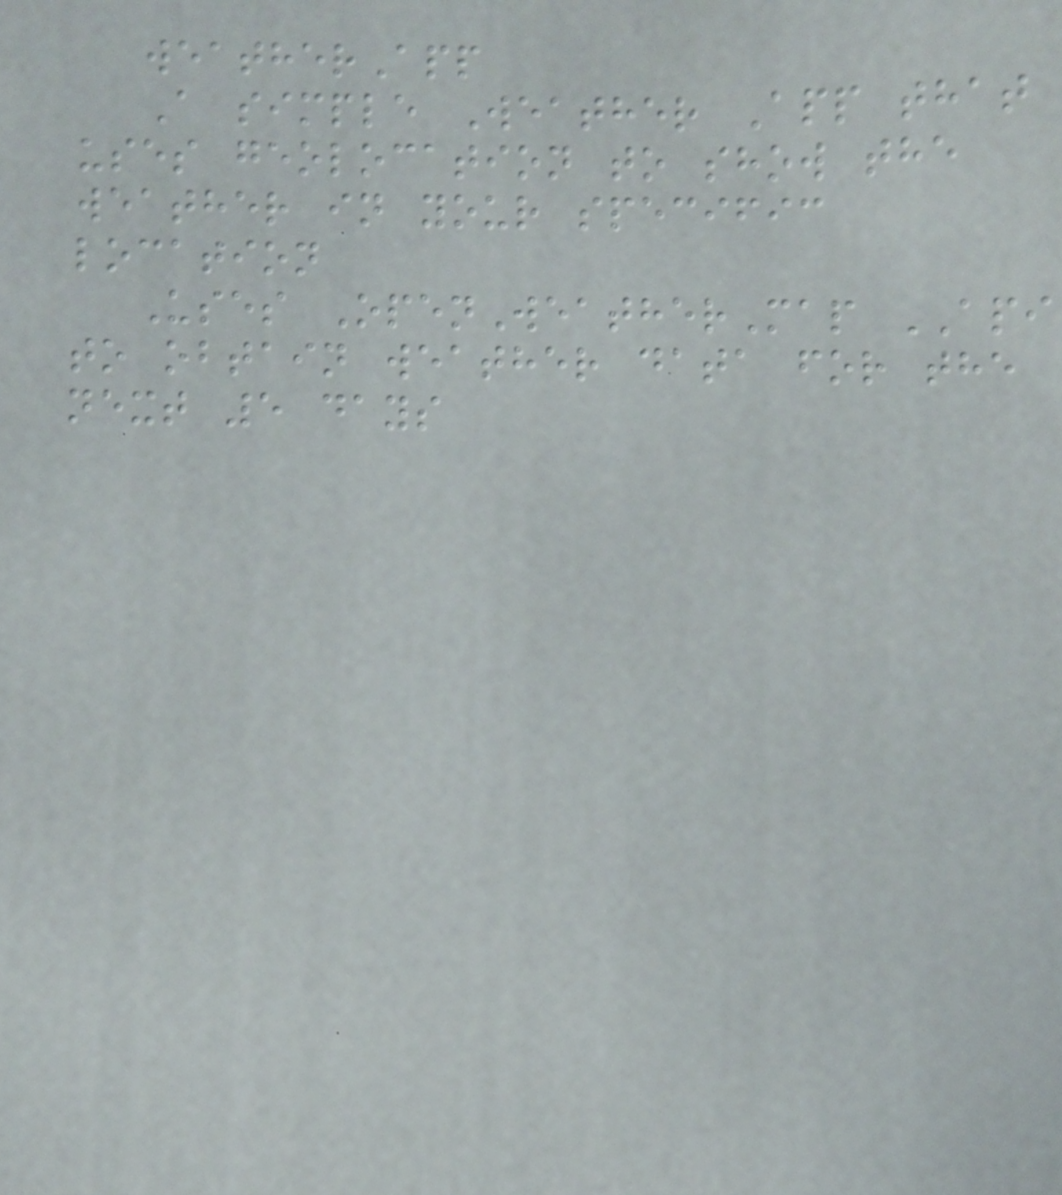weatherApp
A simple Weather App that
uses geolocation to show the
weather in your specific
location
Uses OpenWeatherMap API
to obtain weather data for the
next 5 days
